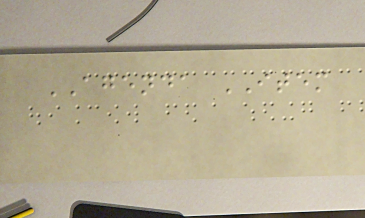AGENDA ITEM
